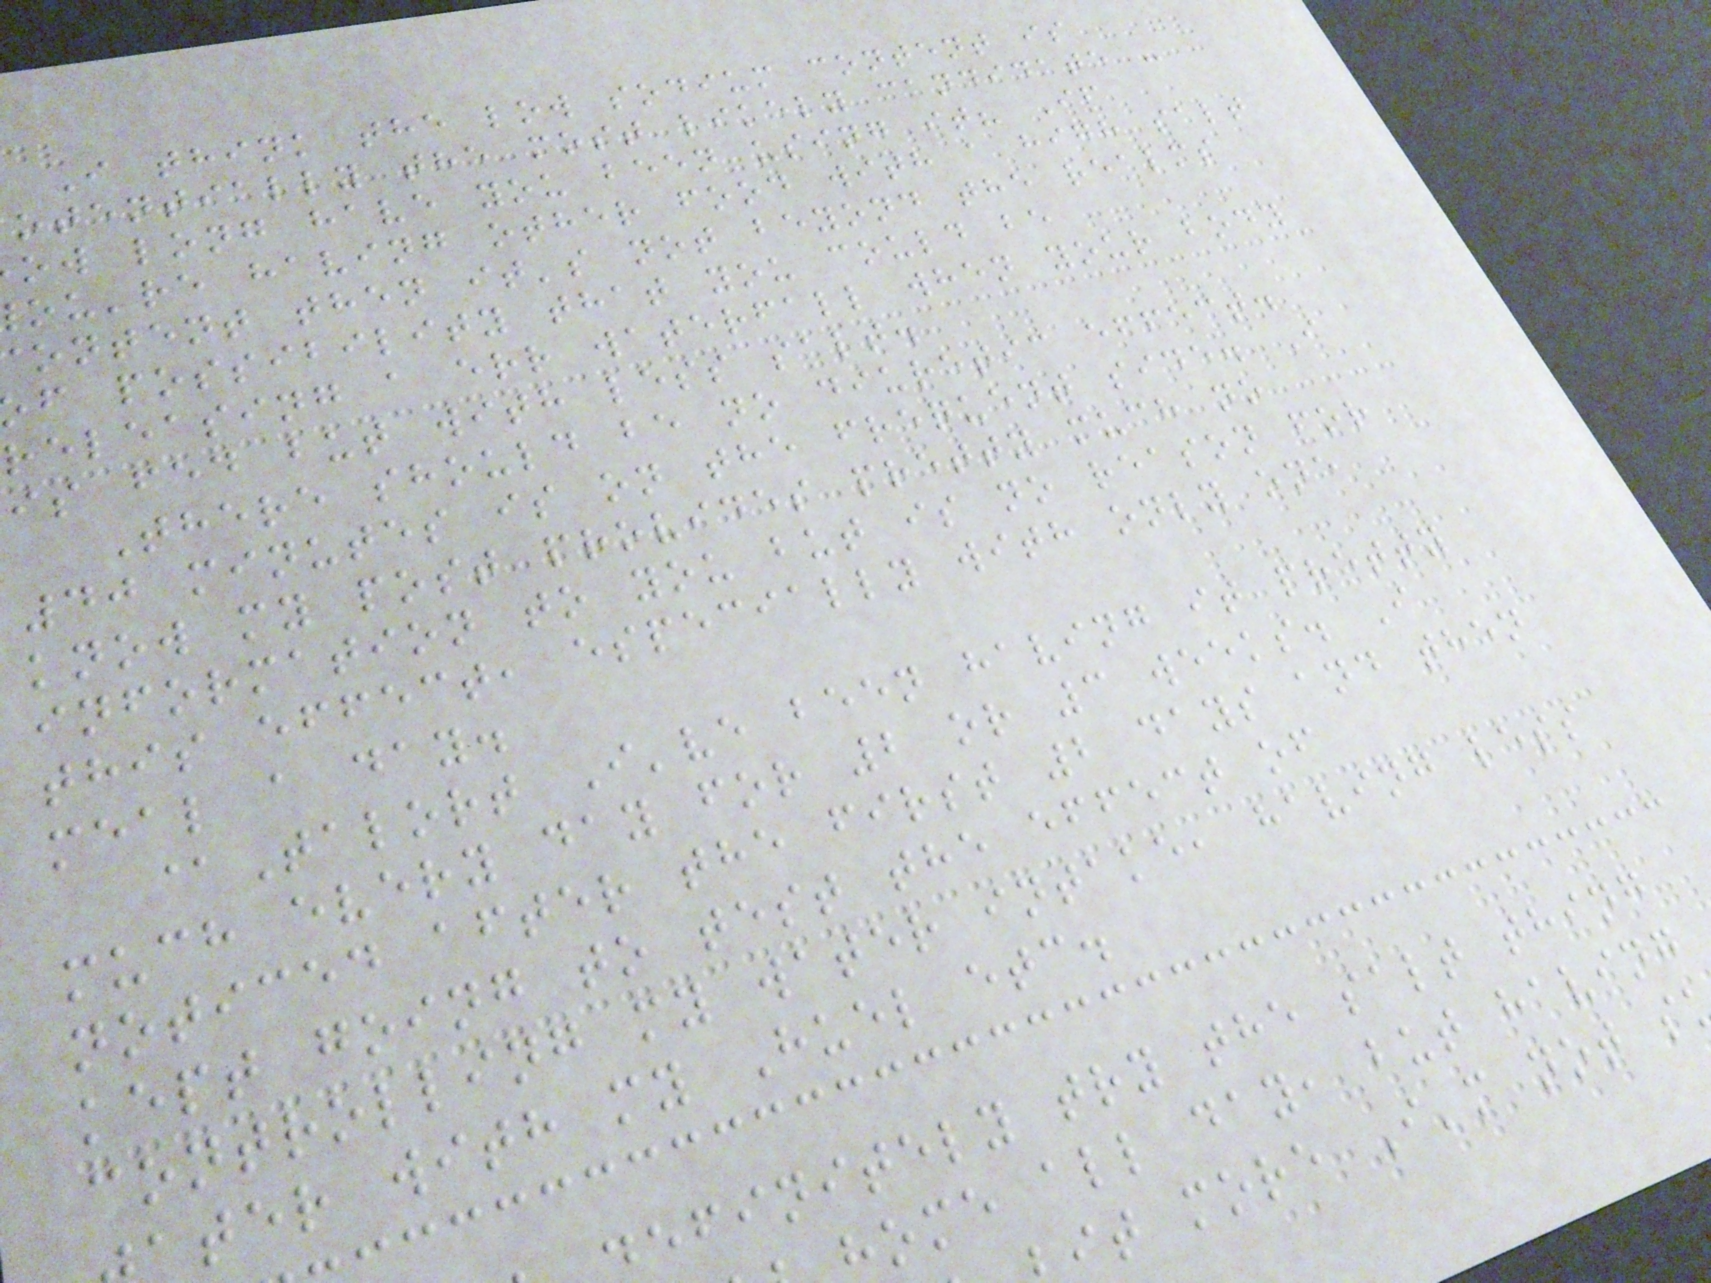I think the low sodium content is
otentially the most likely candidate -
ow long have you been using it? If
ou're having other food with a high salt
ontent then it's not beyond the realms
f possibility that you could be
releasing a err waterfall when your body
is fed but with less salt.
There should be no diuretic effect.
40 minutes is on the frequent side. I
know my post provides pretty much no
information to you but is no reason for
this effect, especially with only one
meal a day.
@Talort I've been having it pretty
much every day for 2 or 3 weeks. I
noticed after the first 2 days and then
kept going to test the effect of
controlling my water intake, having less
ter with my Huel etc.
efinitely try the salt thing
ome all day, but having
it more I'm not s
